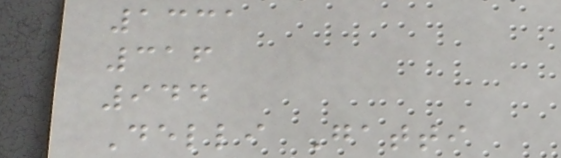1331
316
944
Delli Gatti
